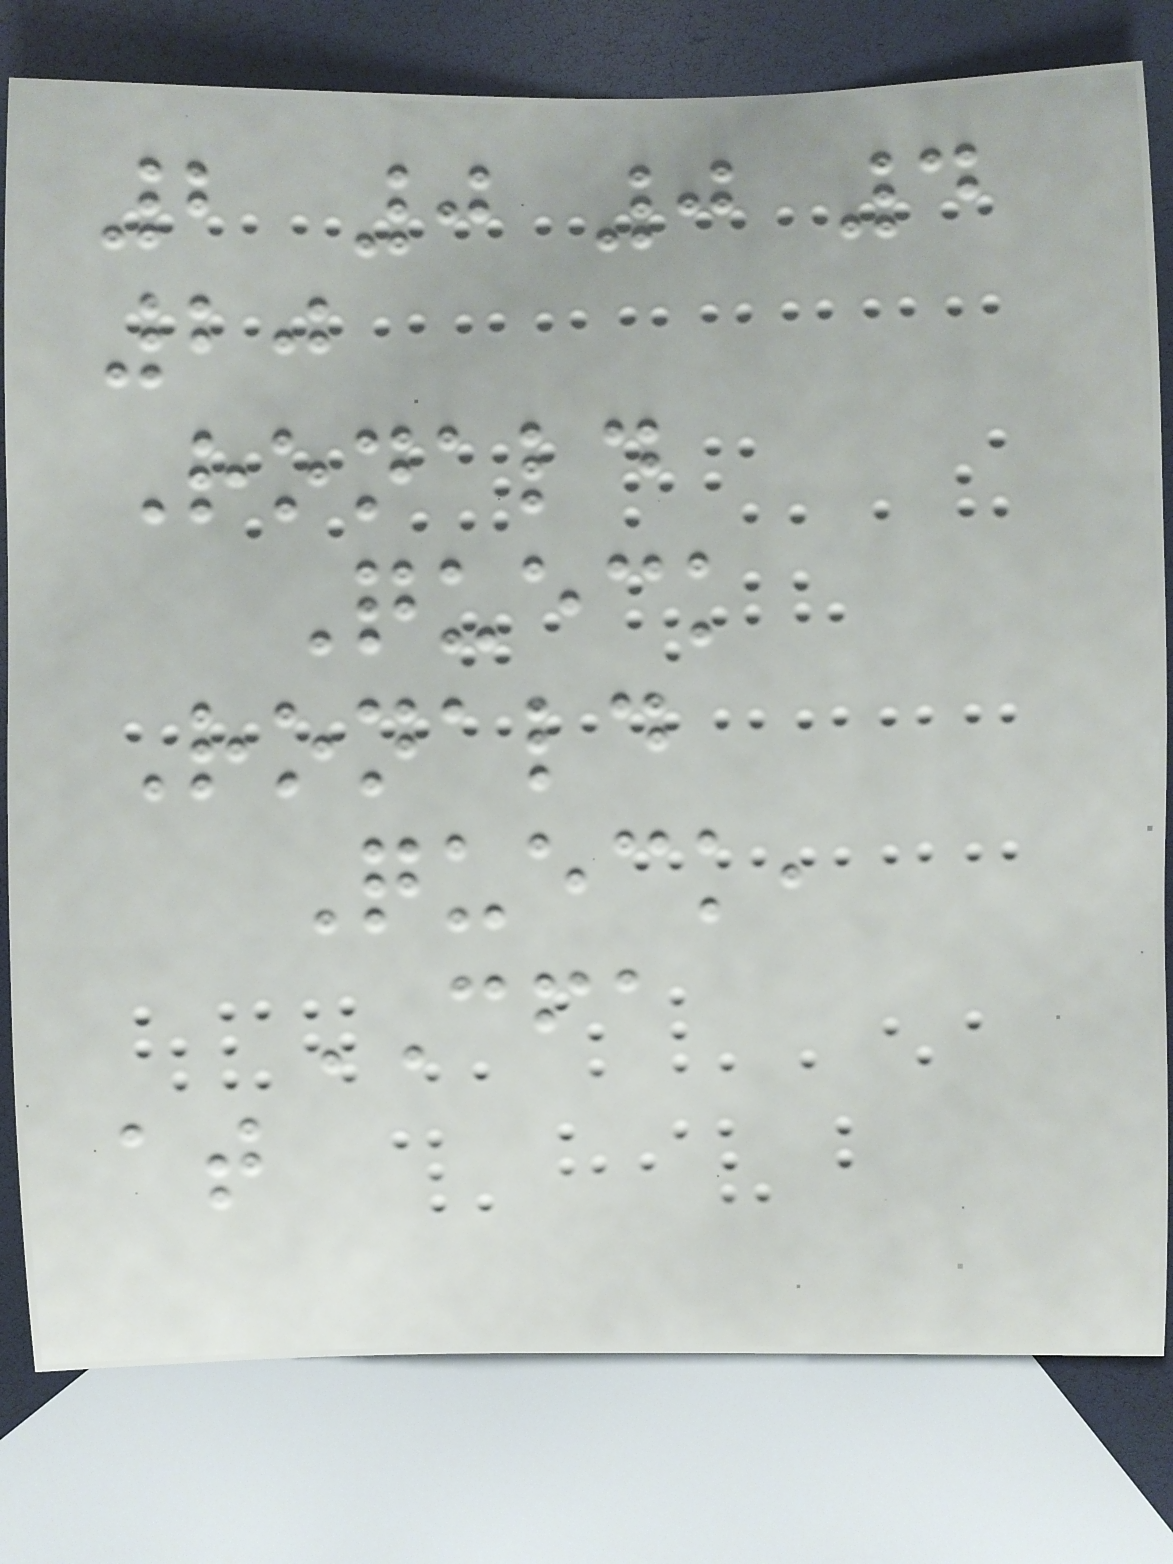2 0 0 4
20
Ronald
Queck
Ronald
Queck,
CFA
at
